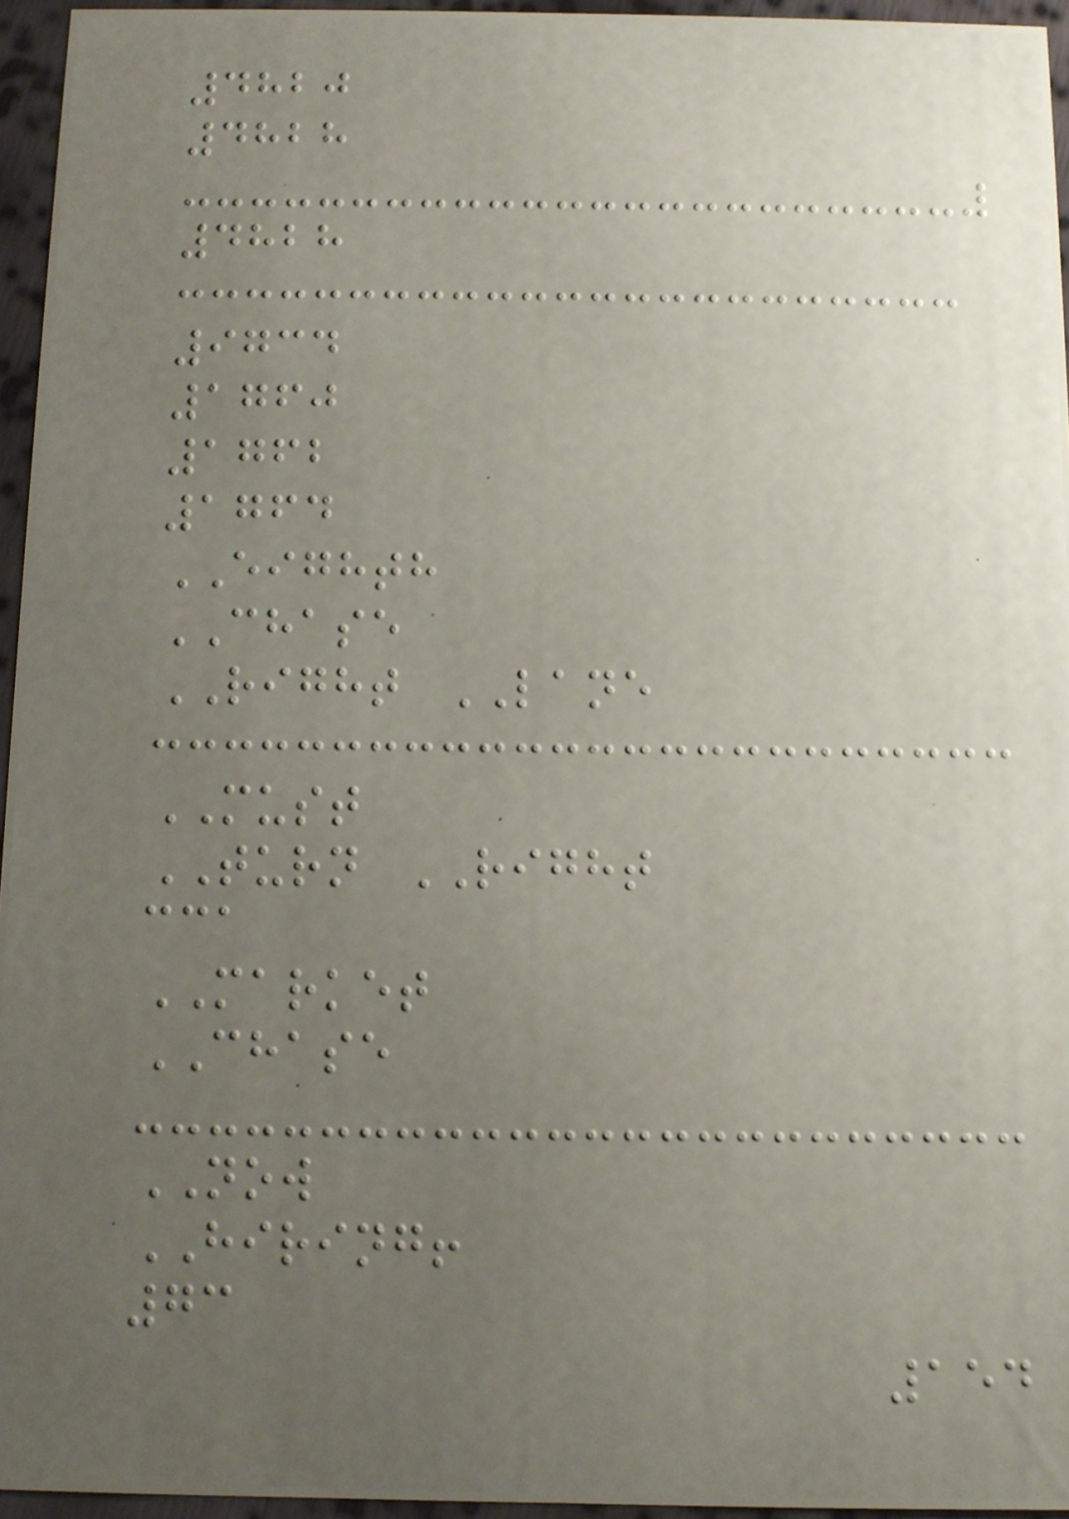4820
4828
4828
9734
1760
1762
1764
EIGHTH
CHASE
RIGHT LANE
MUST
TURN RIGHT
cca
MARKET
CHASE
NOW
HIRING!
73
154
